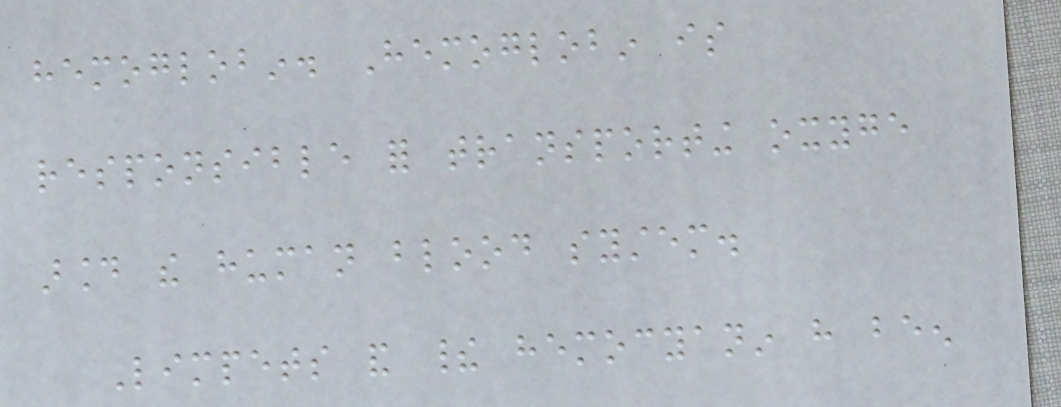hemoglobin. Hemoglobin is
responsible for transporting oxyge
around the human blood system.
Limpets and their hemocyanin have been
